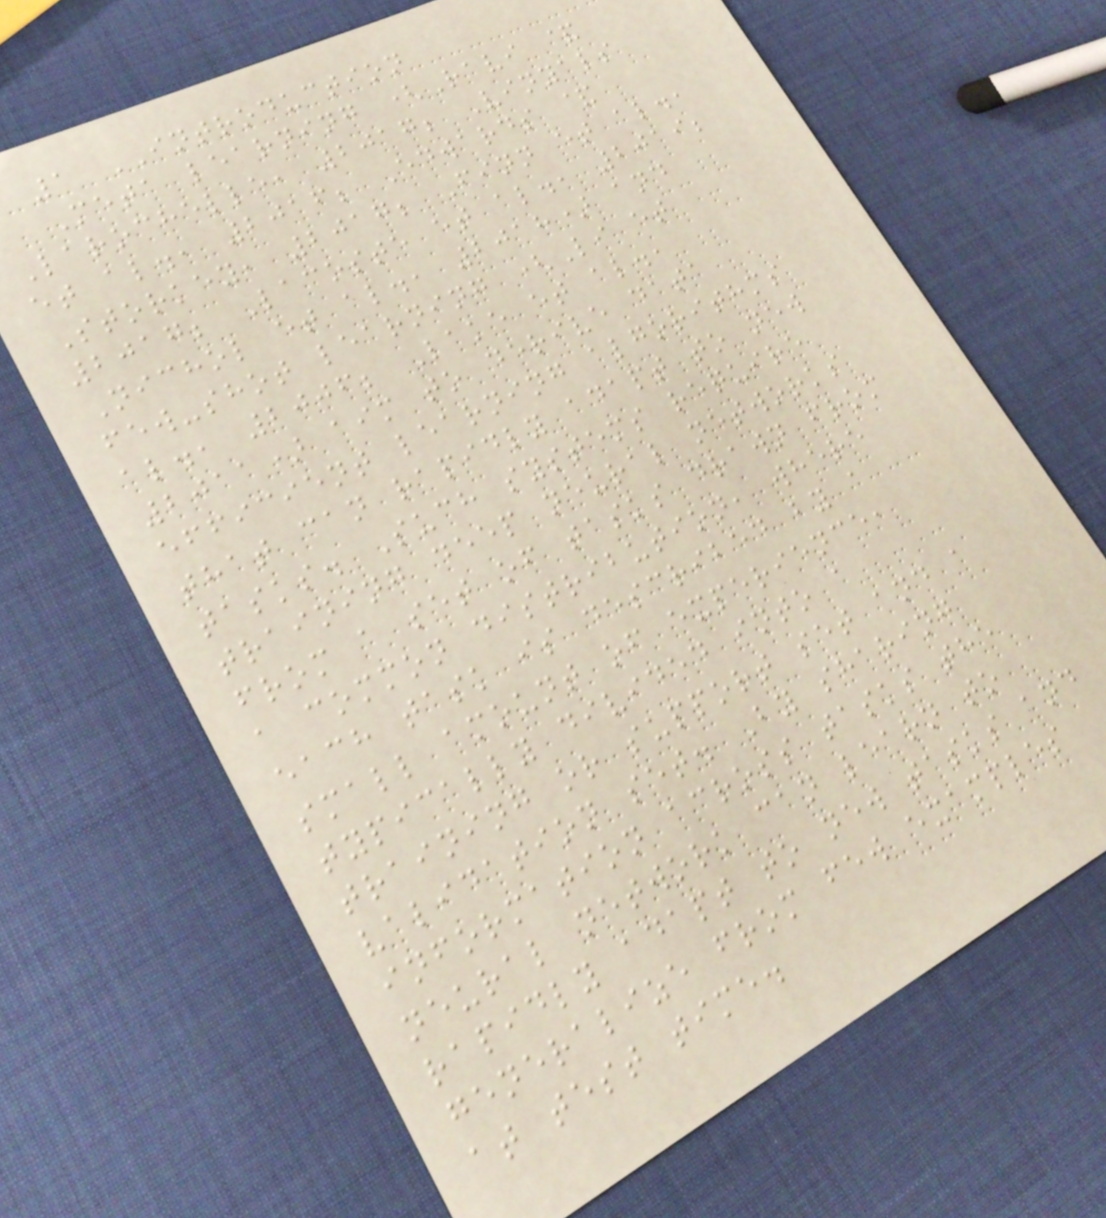1 INTRODUCTION
Meta learning (Ravi &
Larochelle, 2017; Vinyals
et al., 2016; Edwards &
Storkey, 2017; Finn et al.,
2017; Lacoste et al., 2019;
Nichol et al., 2018) and
few-shot learning (Li et
al., 2006; Lake et al.,
2011) aim to derive data
efficient learning algorithms
that can rapidly adapt to new
tasks. Such systems require
training deep neural networks
from a set of tasks drawn from
a common distribution, where
each task is described by a
small amount of experience,
typically divided into a
training or support set and a
validation set. By sharing
information across tasks the
neural network can learn to
rapidly adapt to new tasks and
generalize from few examples
at test time.
